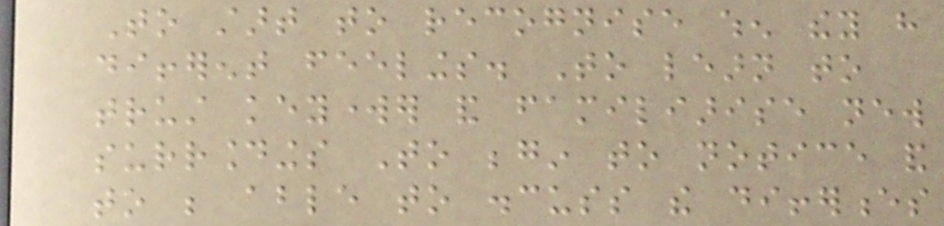To start to recognise when they have
different feelings. To learn to
trust keyworker and familiarise new
surroundings To begin to notice and
to be able to discuss the differences
